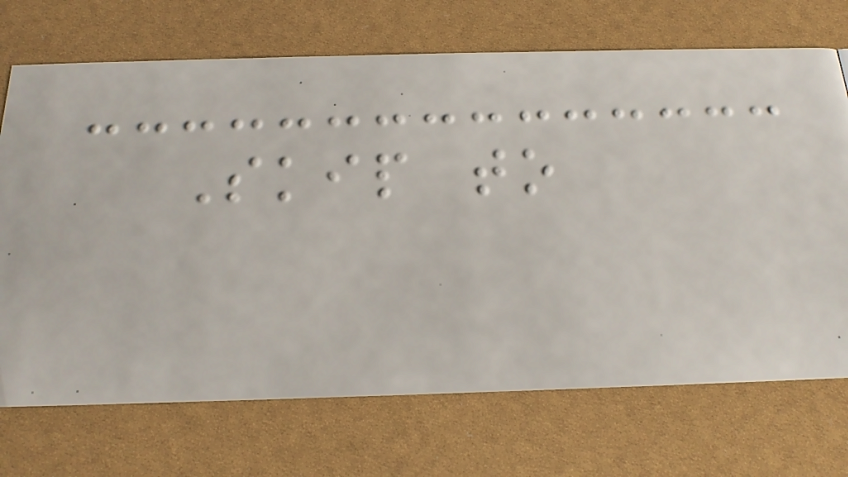Skip to
